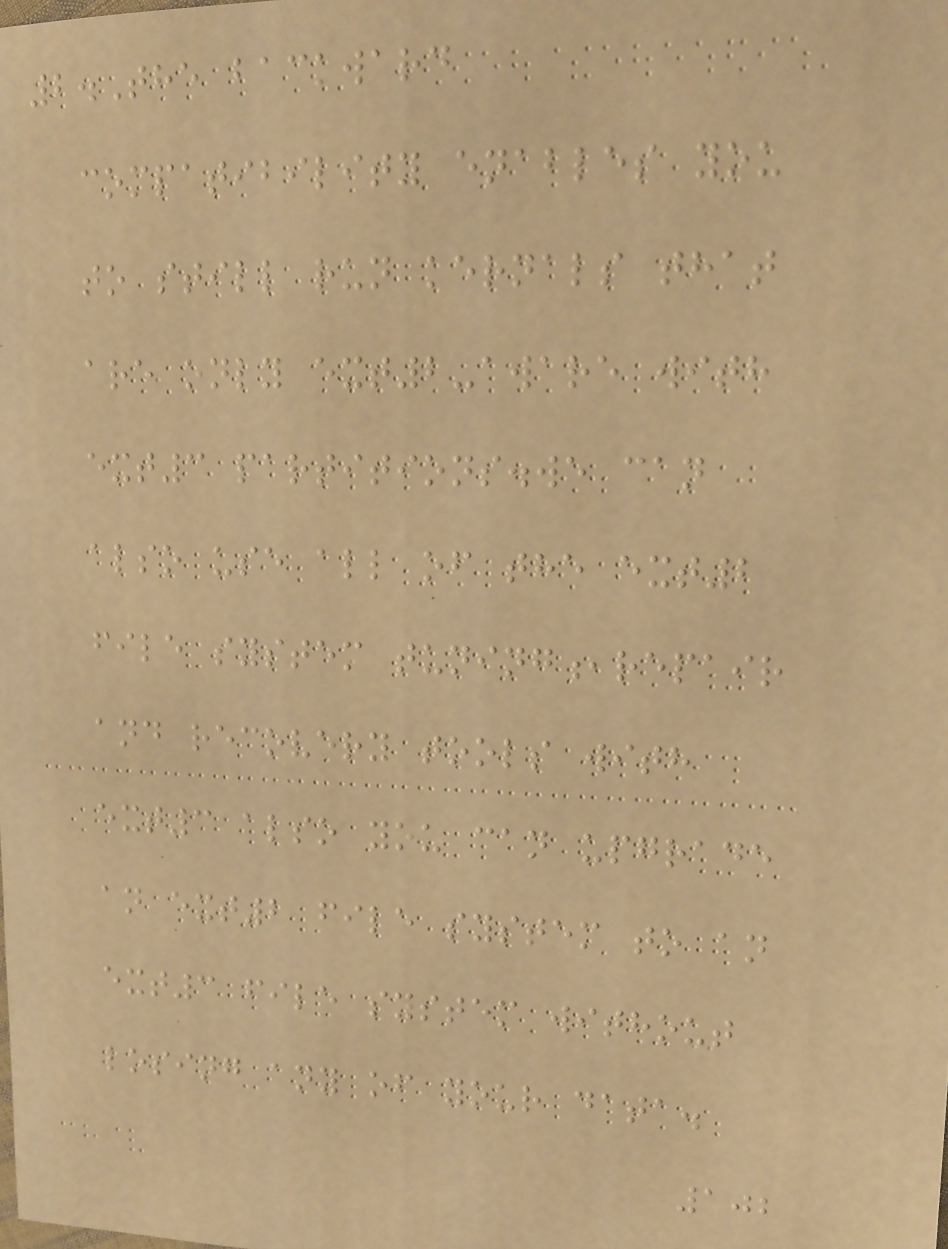2.The backward
compatibility enables you
to still run kernals that
are only ext2-aware with
ext3 partitions.we can
also use all of the ext2
file system tuning,repair
and recovery tools with
ext3 also you can upgrade
an ext2 file system to an
ext3 file system without
losing any of your data.
102
